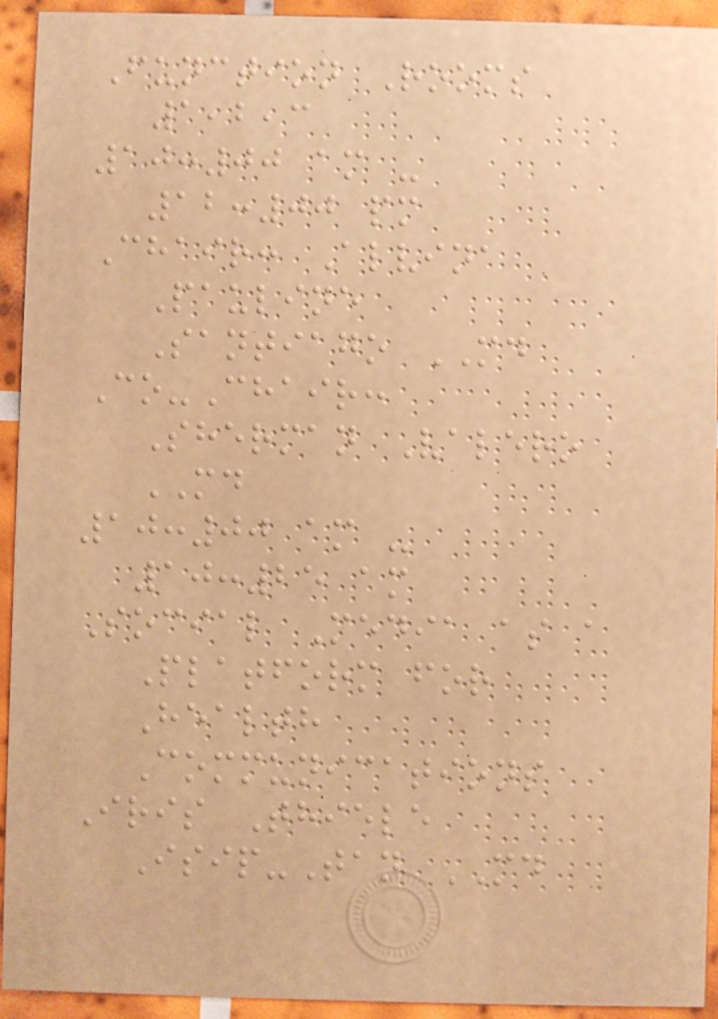Function Rooms
1,2,3
10:00 am -
12:00 pm
Chair: Alvina
Pauline
Santiago MD
Co-Chair:
Sherman Valero
MD
10:00 am -
10:25 am
Social Media as a
Platform for
Health
Communications
Iris Thiele
Isip-Tan MD
